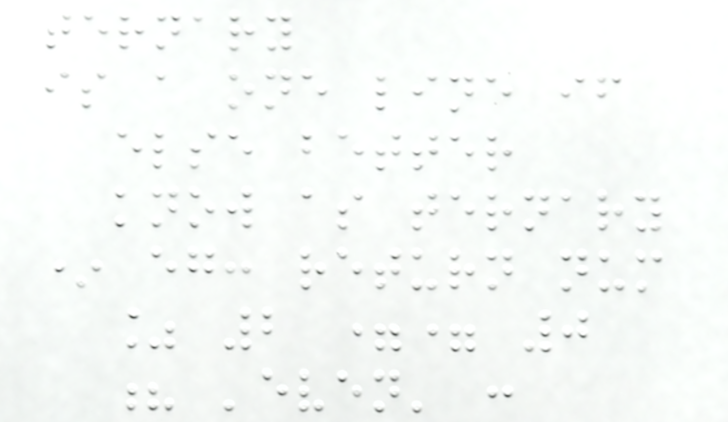ternary
is a one line if
else better
know as ternary
* eg: return num
% 2 == 0
? 'even' :
